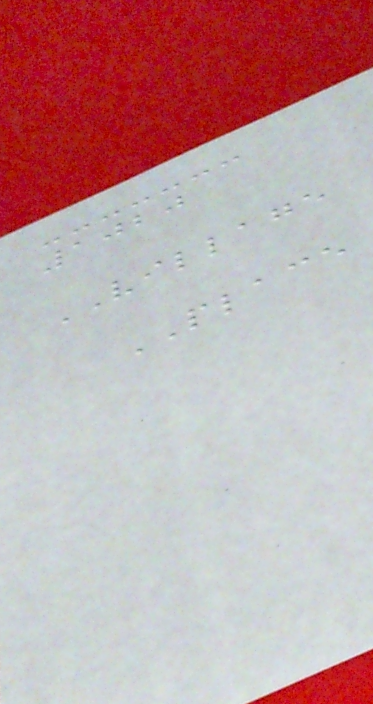1020
VILLAGE
PLACE
